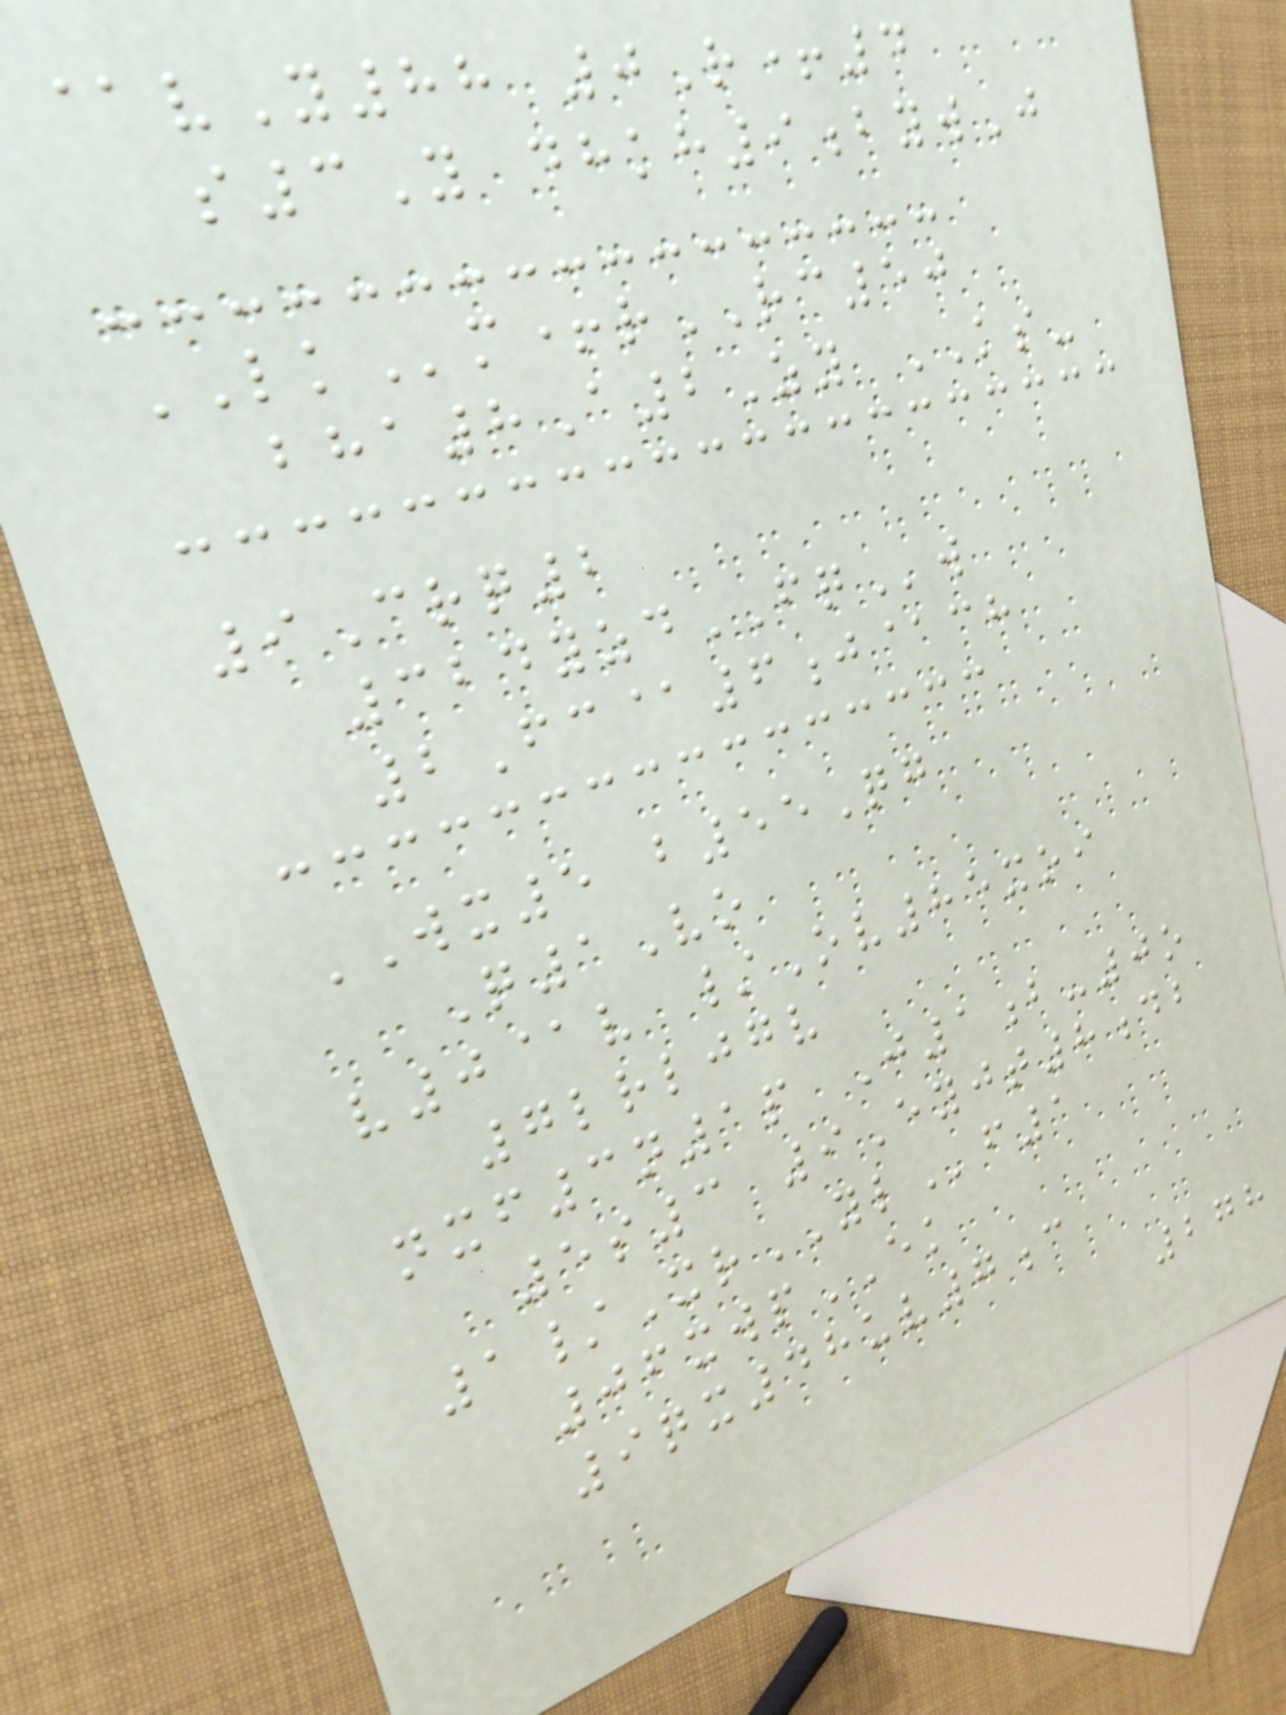@vY88 0R+4
s3Y dhkh9bywJ
LKm+rRC50
bha8A2Zy KS-
9Crq2
324yzdFQw
2Fc@6j@ch
WX5 b55Qg
Q1Vo
v0@v /Ov85xoi
7lrljgv
nxf3n1p J1b-0o
5s3 9Eyjt8db
1/XrYLf1
06xwpEK
9qx48uv7c
278
